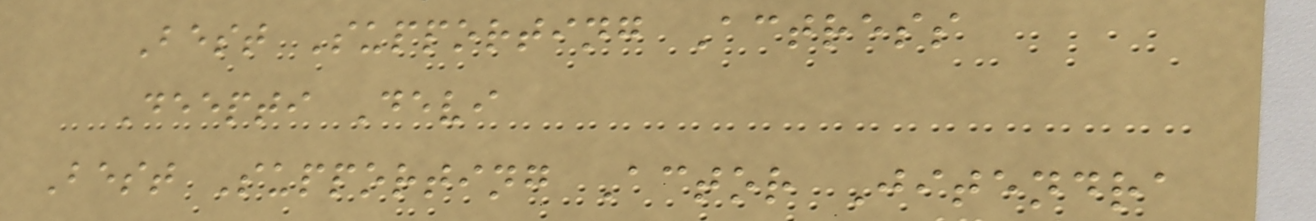Best Supporting Actress
Deepti Devi
Best Supporting Actor Jitendra
